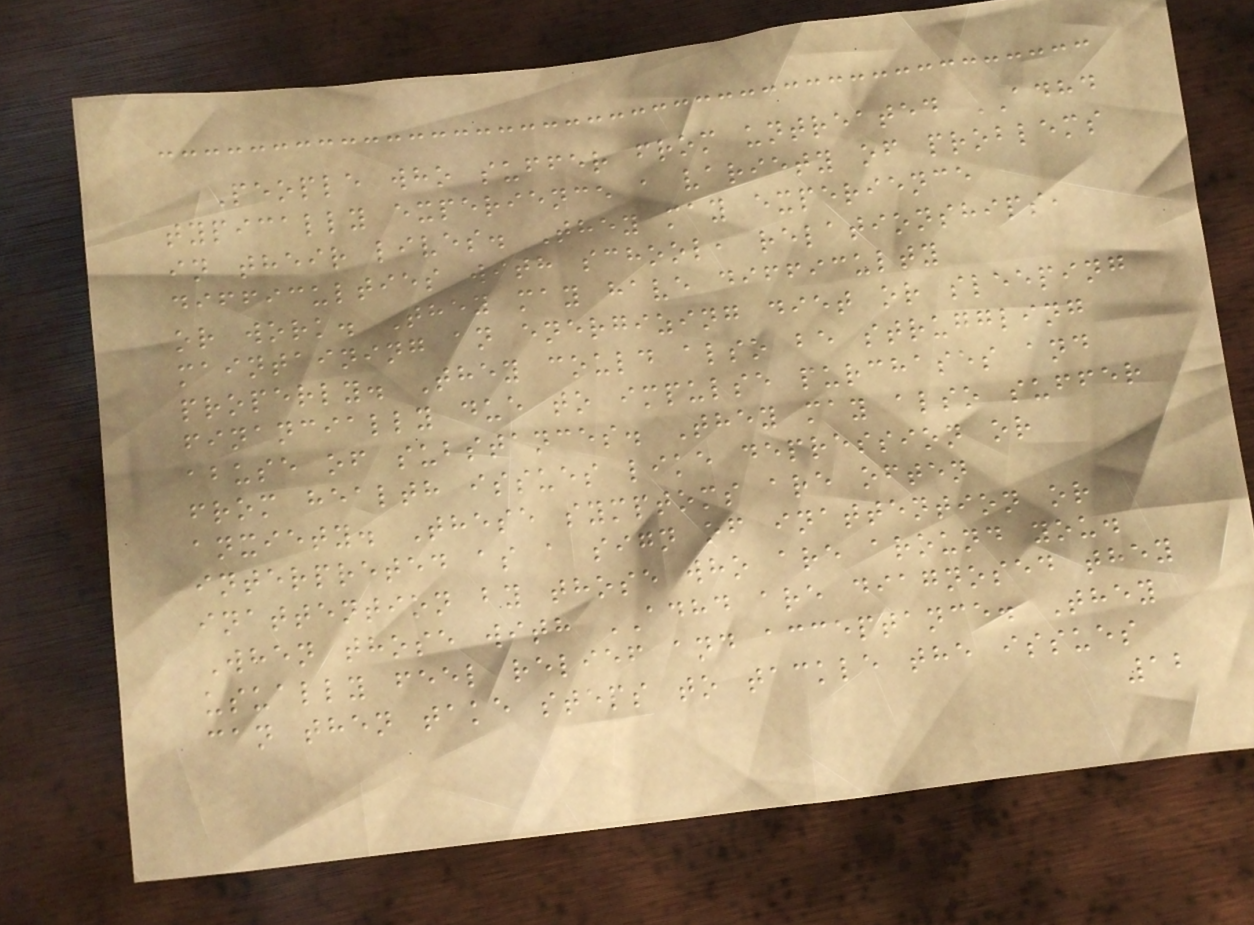People who suffer from untreated ADHD
typically experience a variety of problems
in their lives. They may experience
difficulties with school, relationships,
or work. They may have difficulty
maintaining an energizing diet or sleeping
properly. They could also be struggling
financially due to impulse purchases and
abuse of substances. They may also suffer
from health issues like depression or
anxiety. These symptoms are often
interpreted as a sign of inattention or
inattention by those who are around you.
When those with ADHD are diagnosed they
usually feel relief and acceptance. They
can then take steps to tackle the issues
12
